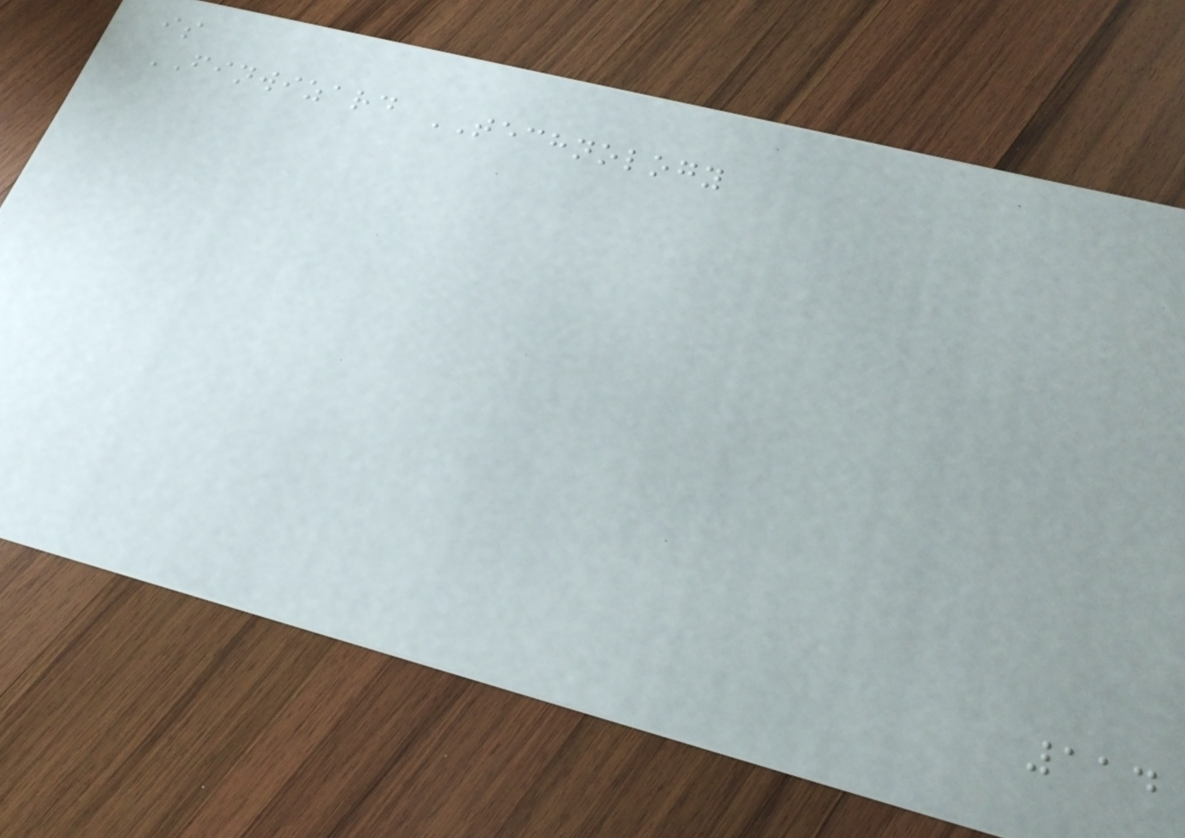is
FINWIZARD TECHNOLOGY
114
